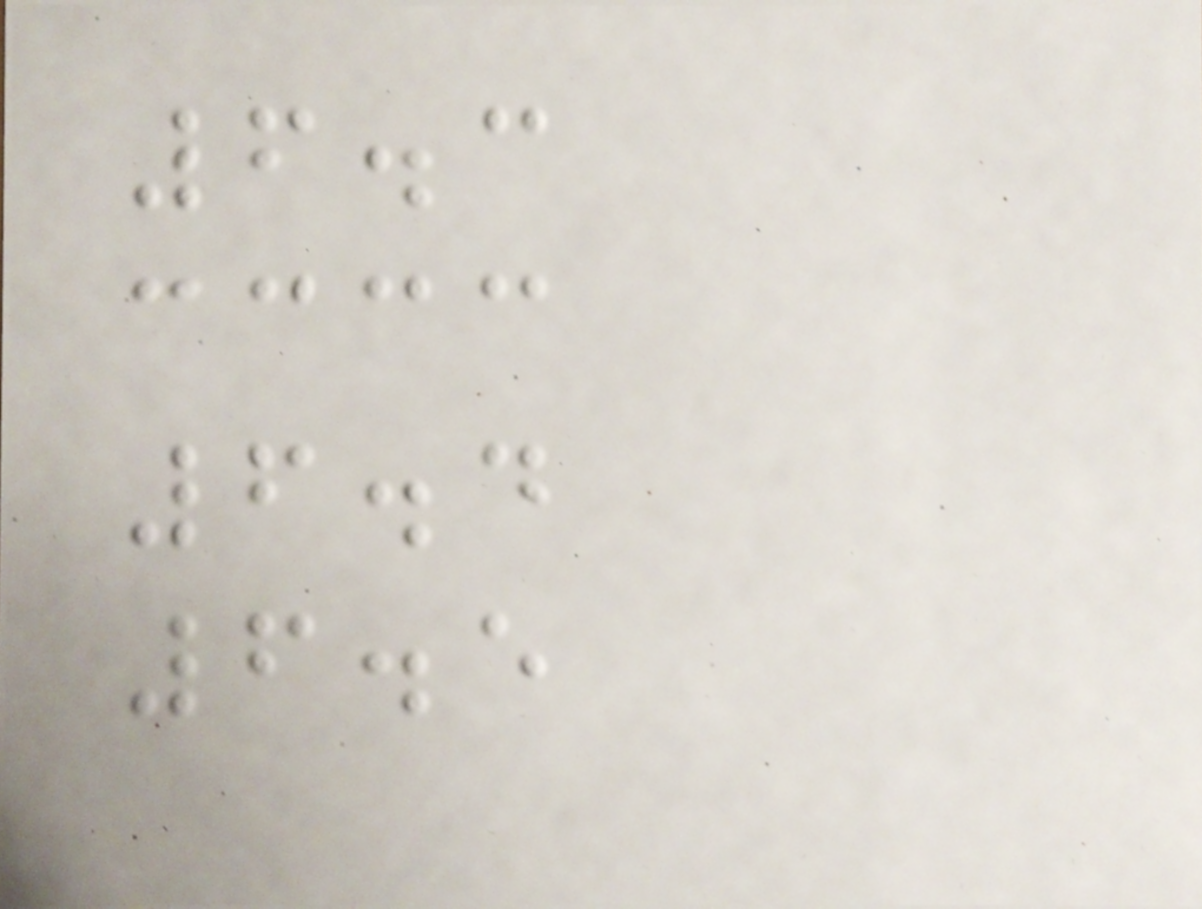6.3
6.4
6.5
